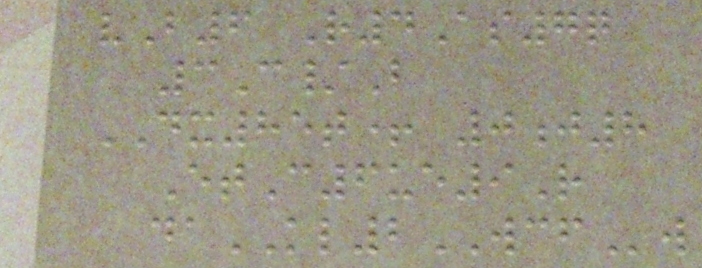vB6 R4As7q
3C/B
DX85t+ 0j8
EtC6ue9R
daKL2WCFw
